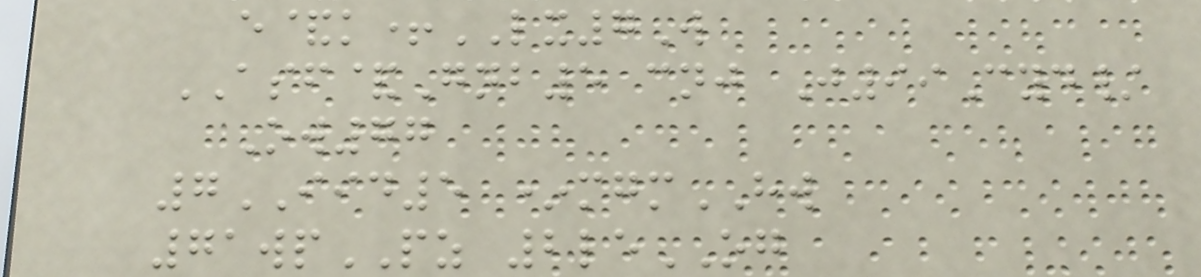e&k+LX7W
ASF&Gnb5 cnj J99Cyd/
Ow77
7IID5 *mgmHW
71wpPZ 2leOG
